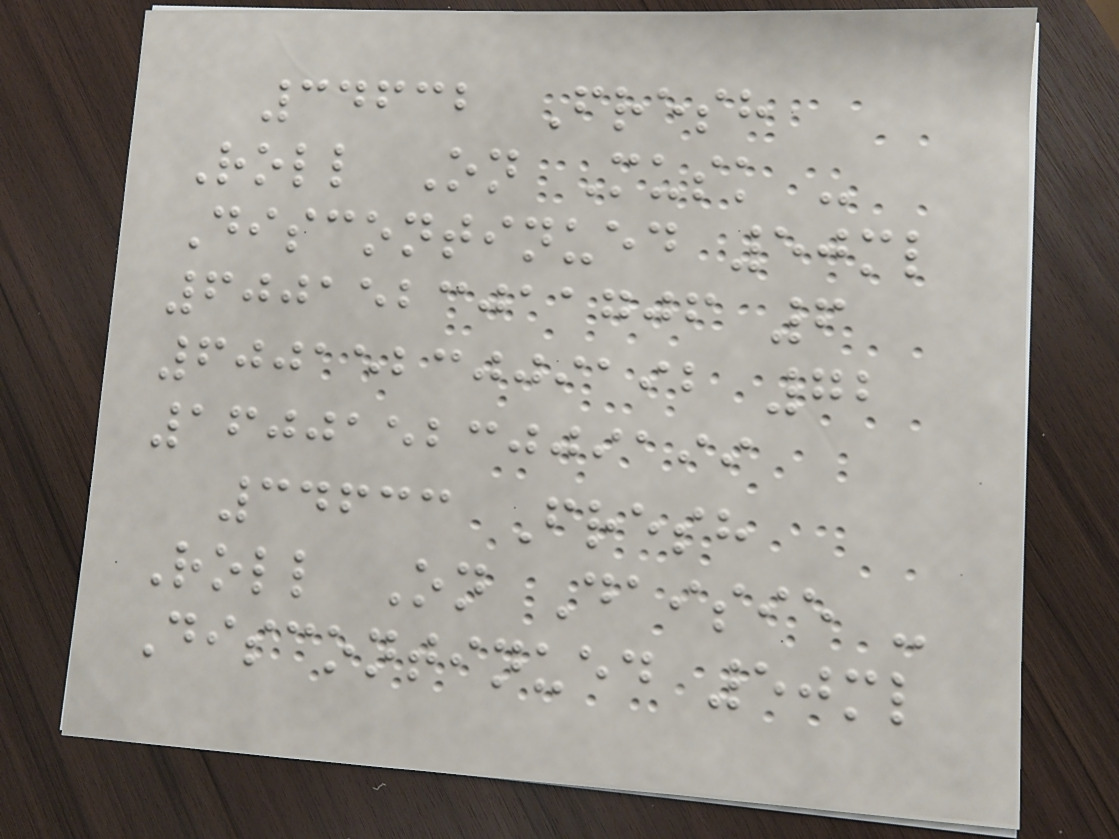34632 Fresh
Roll On Musk -
Discontinued 50ml
6001523011706 6
6001523009192 72
16001523009199
34633 Fresh
Roll On Daisie -
Discontinued 50ml
